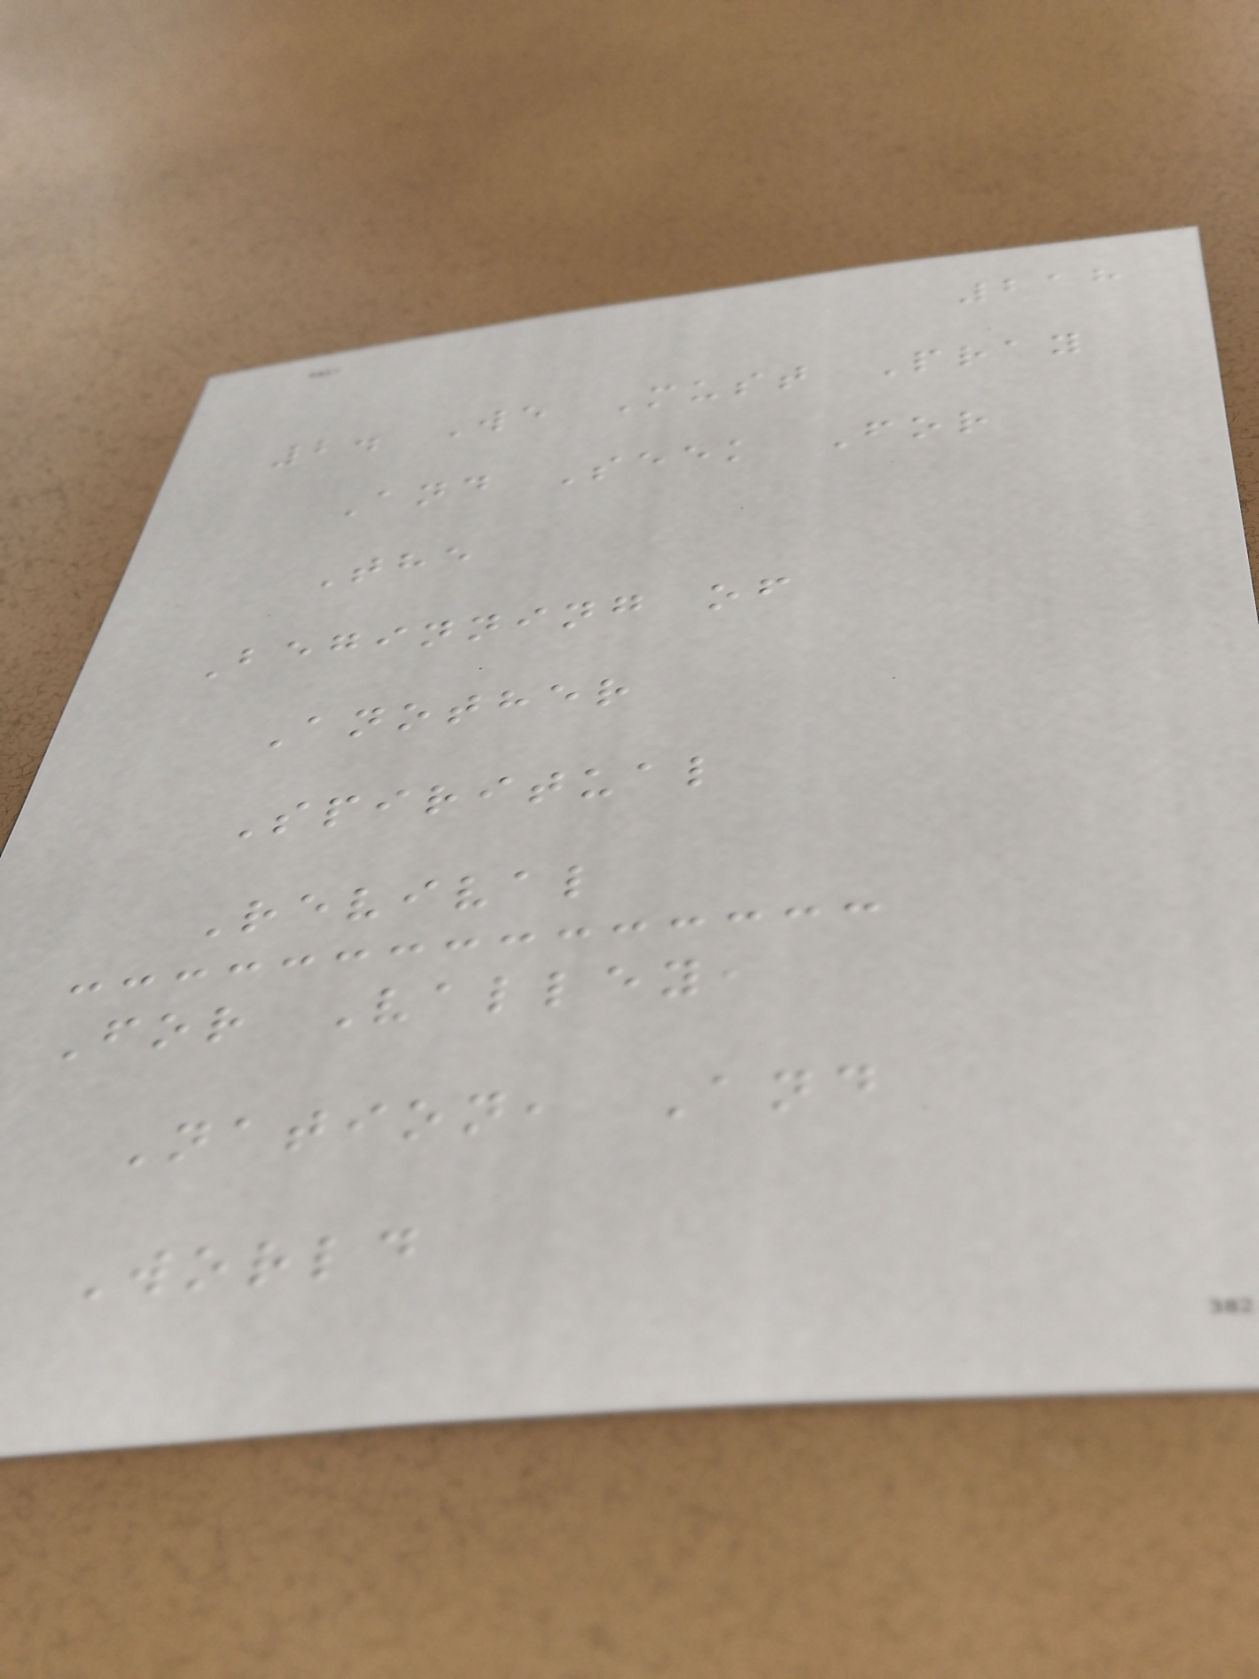218
2. We Must Pray
And Seek For
The
Beginning of
Another
Spiritual
Revival
For Valley,
Nation, And
World
